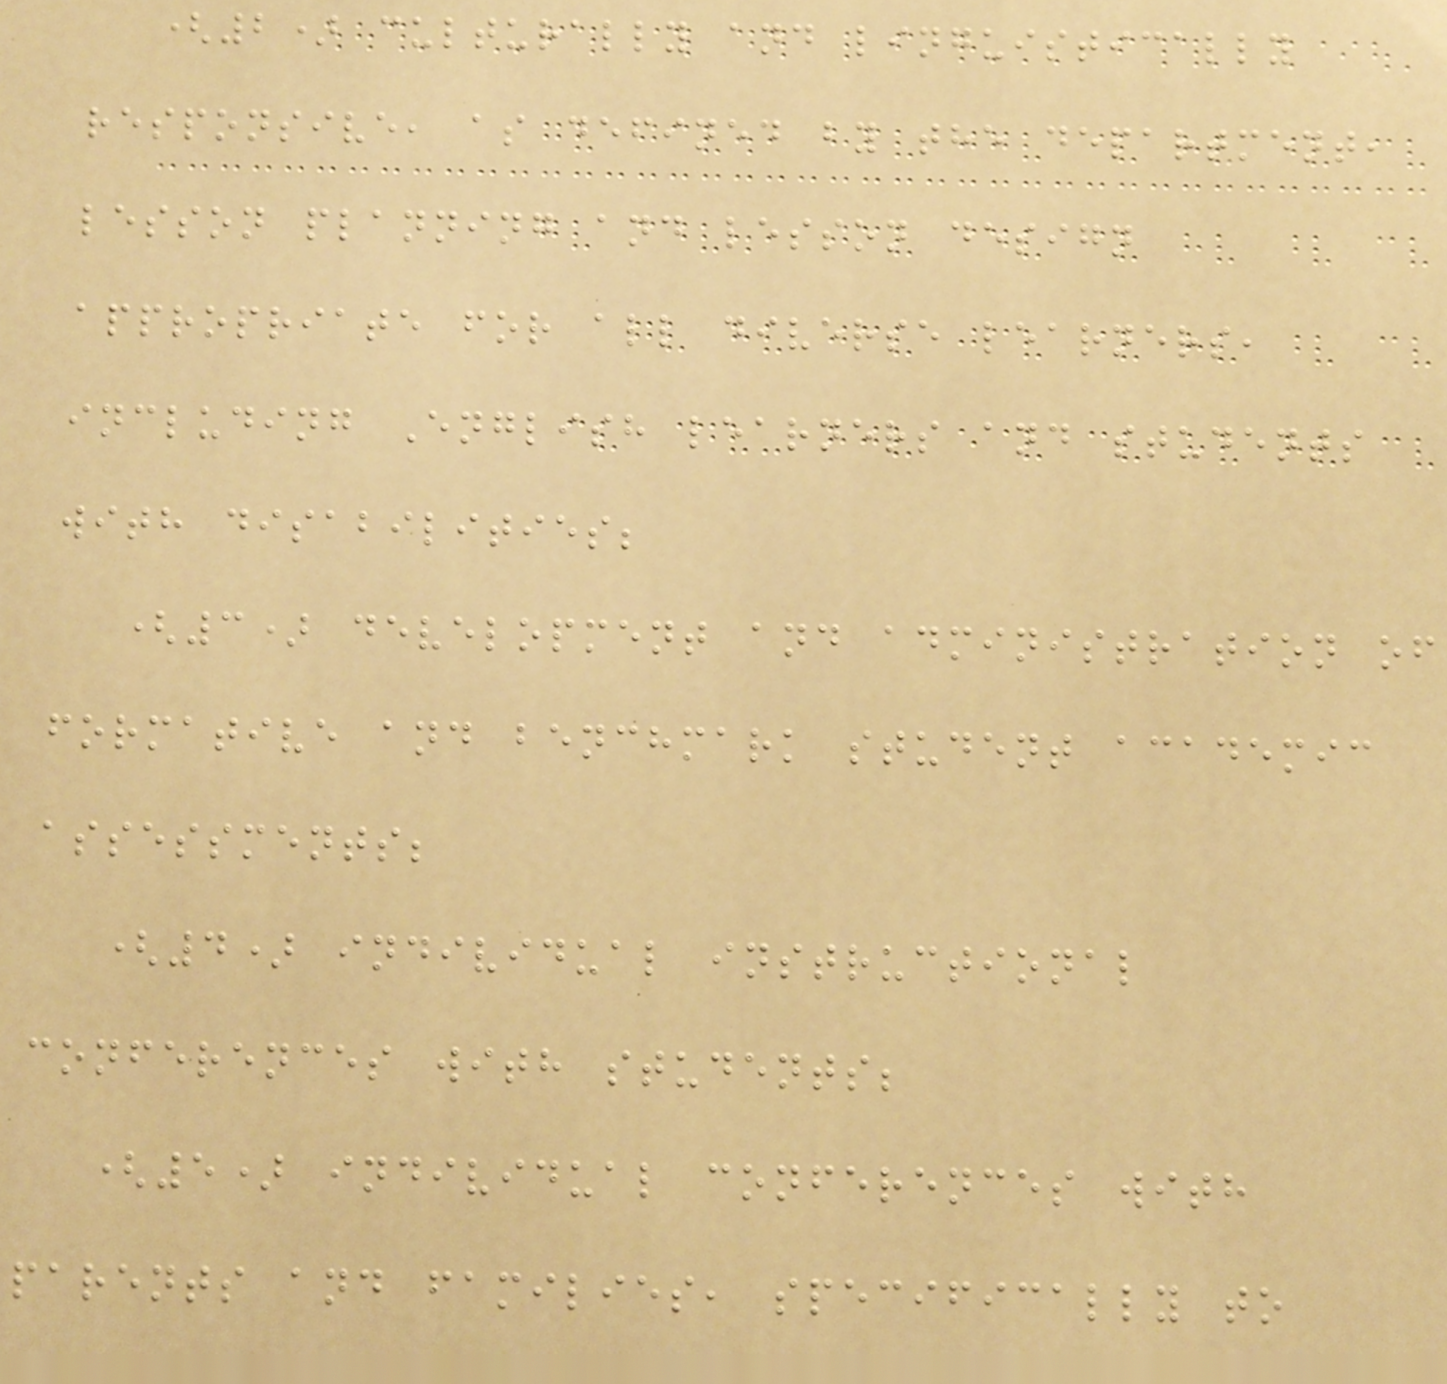(2) culturally and linguistically
responsive, as defined by the department,
lesson planning and lesson design
appropriate for all diverse learners,
including English learners and students
with disabilities;
(3) development and administration of
formative and benchmark student academic
assessments;
(4) individual instructional
conferences with students;
(5) individual conferences with
parents and families, specifically to
